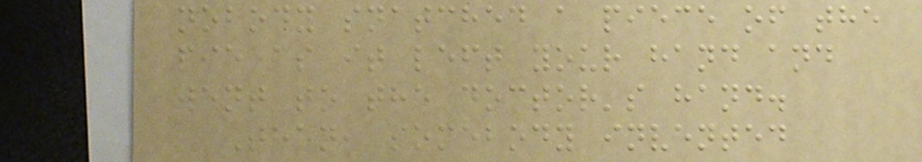nobody snatched a piece of the
pie as it left your hand and
went to the doctor's hand.
Then, somebody invented
